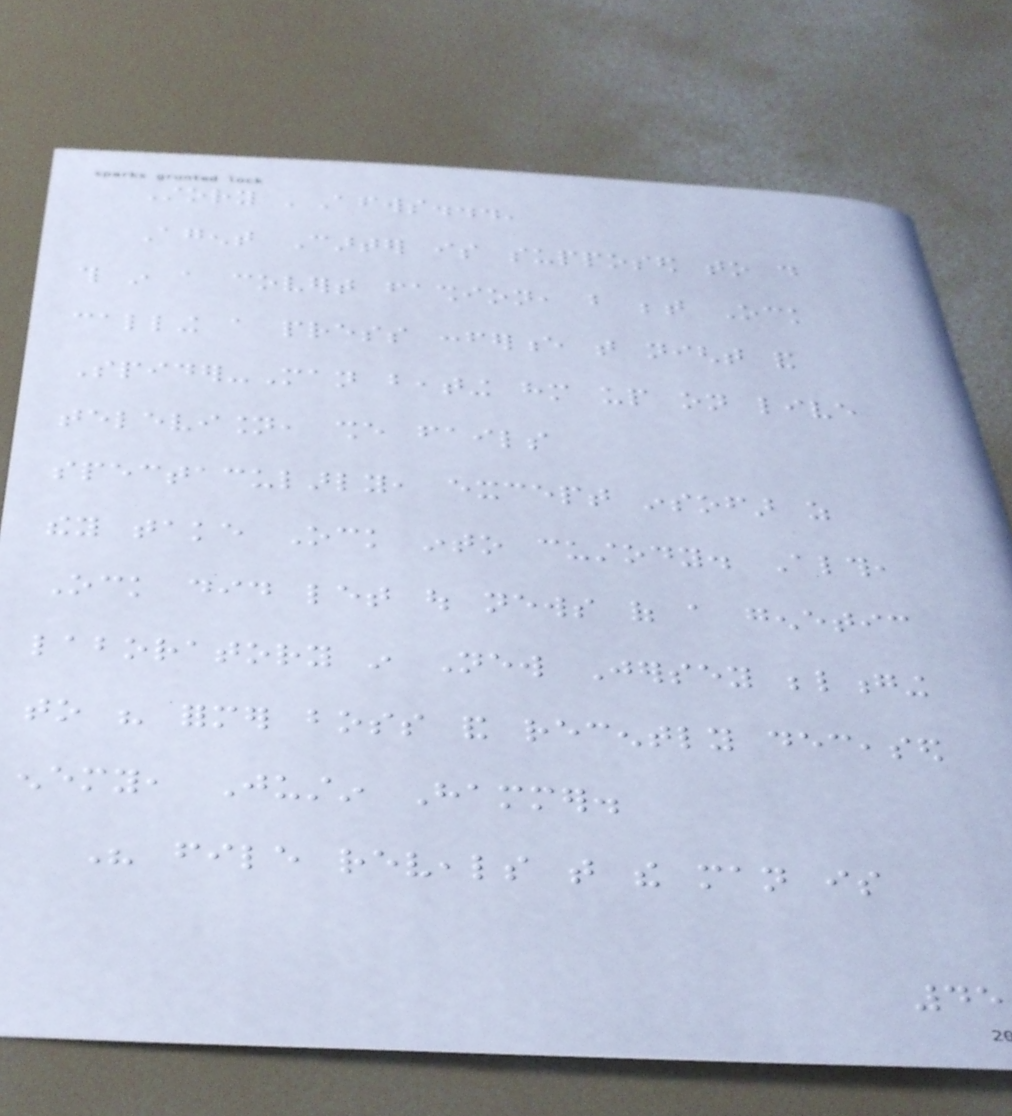Story 'Afterwards...'
Agent Carter is supposed to do
this in a covert fashion, but between Ock
calling a press conference that night and
Spider-Man beating him up on live
television, she fails
spectacularly, except insofar as
they take Ock into custody. Although,
Ock did let out news of a genetic
laboratory in New Jersey belonging
to his former boss and recently deceased
enemy, Justin Hammer.
His file reveals that the man is
45
